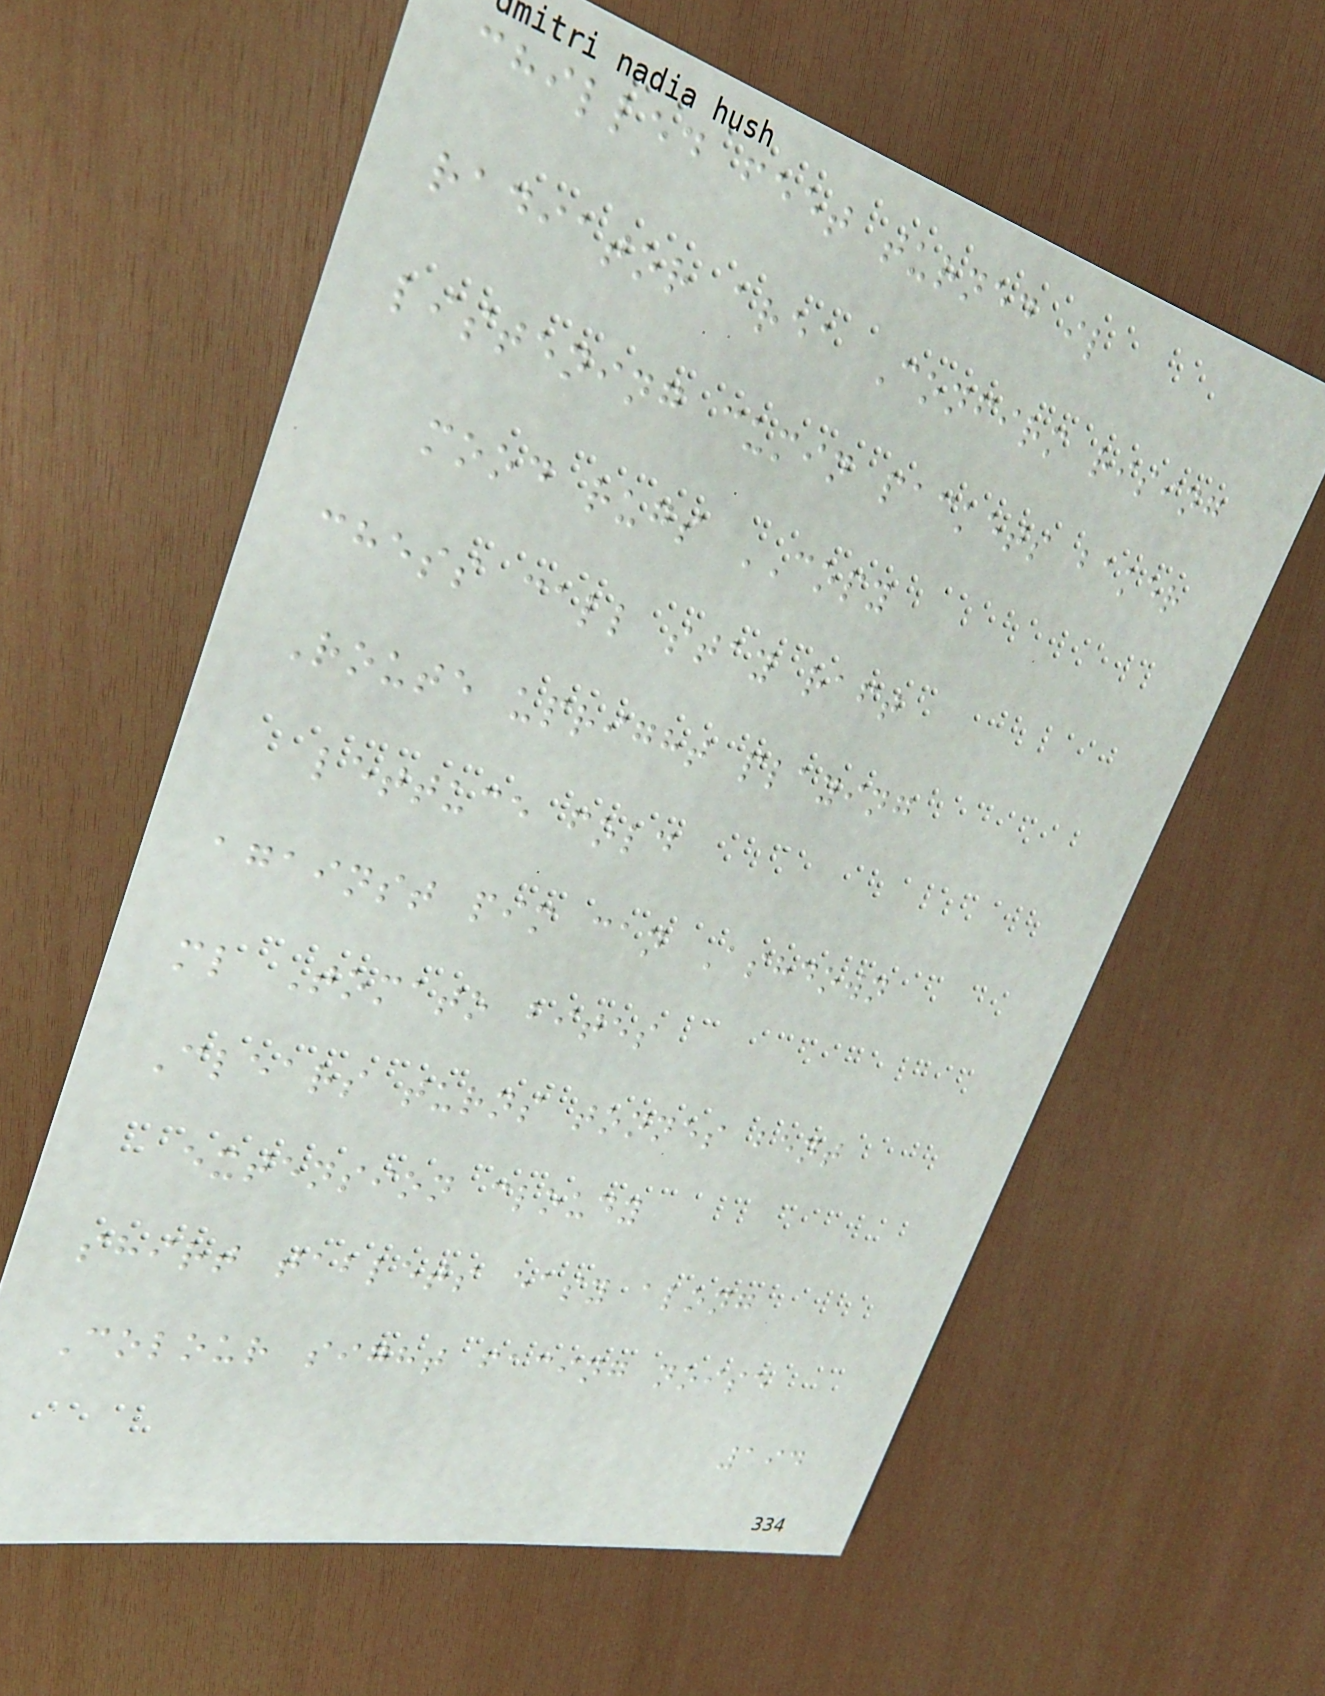chilled feet turned il
radiator area Confirm rising
listening cumin packets baker
mood rugs COPY
chess call stay raft
Route upright playing
lettuce fold
against pim can Ashdown
ml Tomato bites
Clears turns tonnes bent
extension cloudy
shirt tablets easy along
Colour sight facing noise
194
